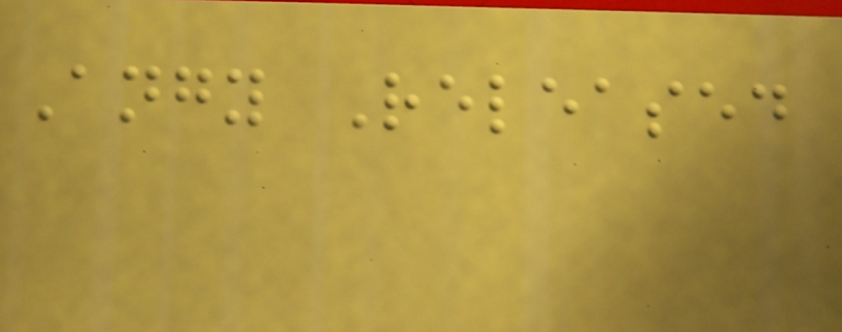Angy Released
